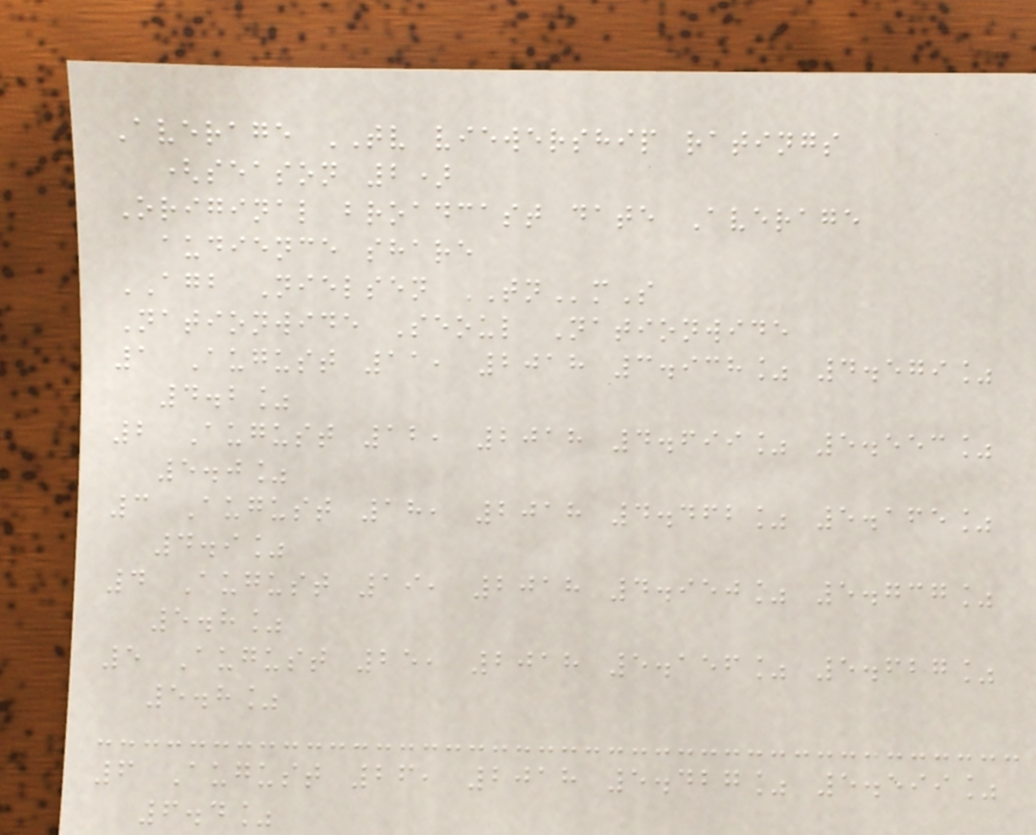Average TV viewership ratings
(season 2)
Original broadcast date Average
audience share
AGB Nielsen TNmS
Nationwide Seoul Nationwide
1 August 11, 2018 3.938% 4.579%
4.2%
2 August 12, 2018 4.699% 5.553%
5.0%
3 August 18, 2018 4.462% 5.165%
4.9%
4 August 19, 2018 4.950% 5.737%
5.8%
5 August 25, 2018 5.156% 5.627%
5.8%
6 August 26, 2018 5.427% 5.599%
6.4%
